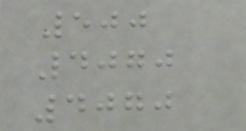500
4070
4070
